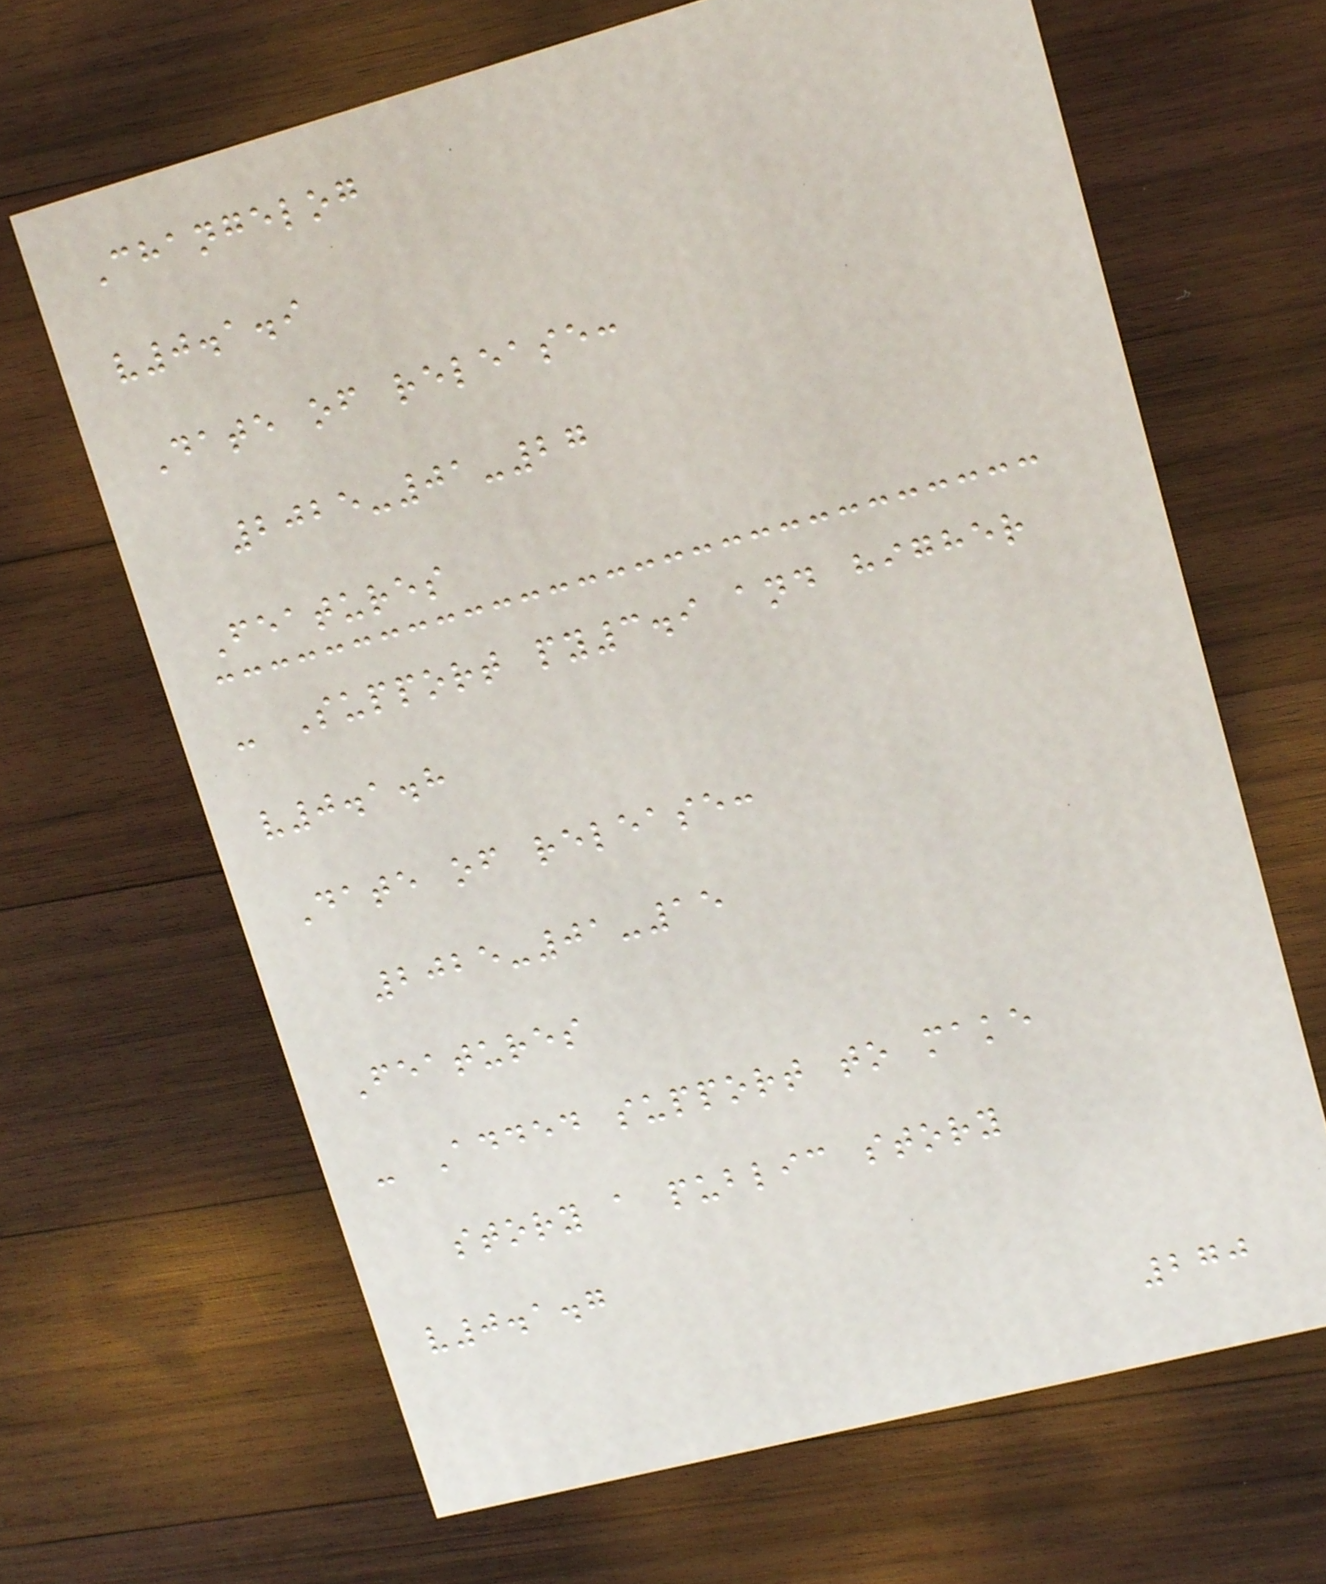Changelog
v0.1.9
Date of release:
2025-01-27
Features
- Support py3.9 and higher
v0.1.8
Date of release:
2025-01-15
Features
- Added support to make
story a public story
v0.1.7
270
